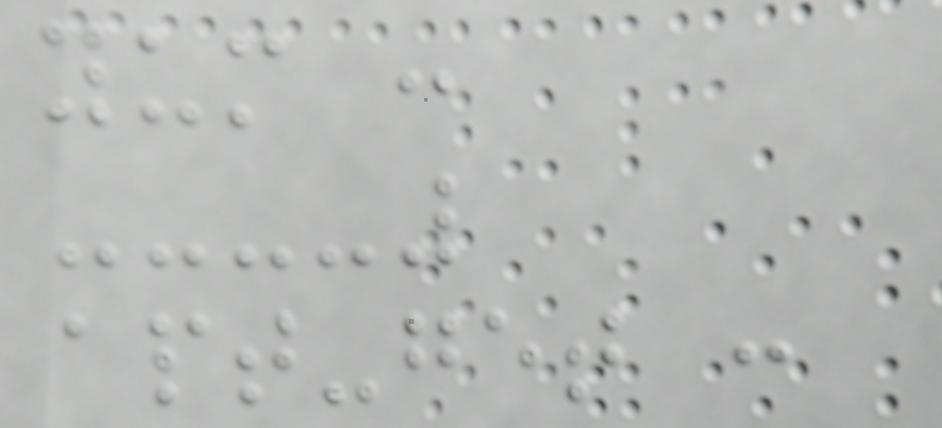yum :
apt-get :
